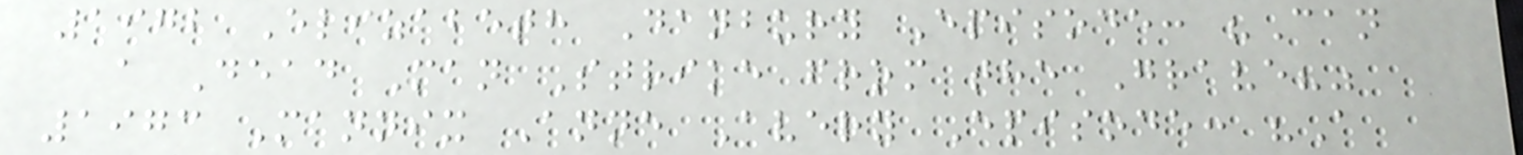1972 Elizabeth Danbury Episode: "Can
a Dead Man Strike from the Grave?"
1973 Mannix Anne Avery Episode: "A
